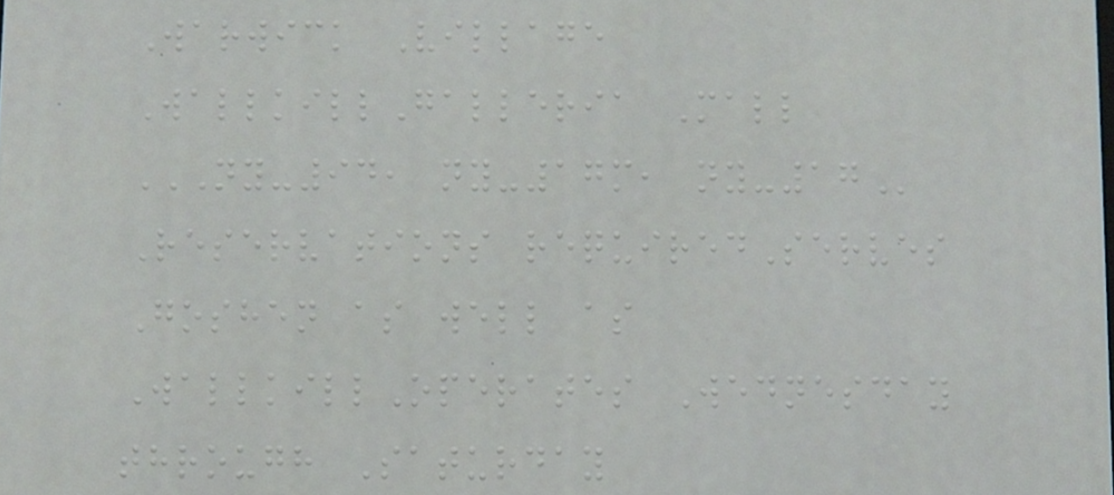Warwick Village
WallkillGalleria Mall
NY-94, NY-17M, NY-17
Reservations requiredServes
Goshen as well as
WallkillOperates Wednesday
through Saturday
